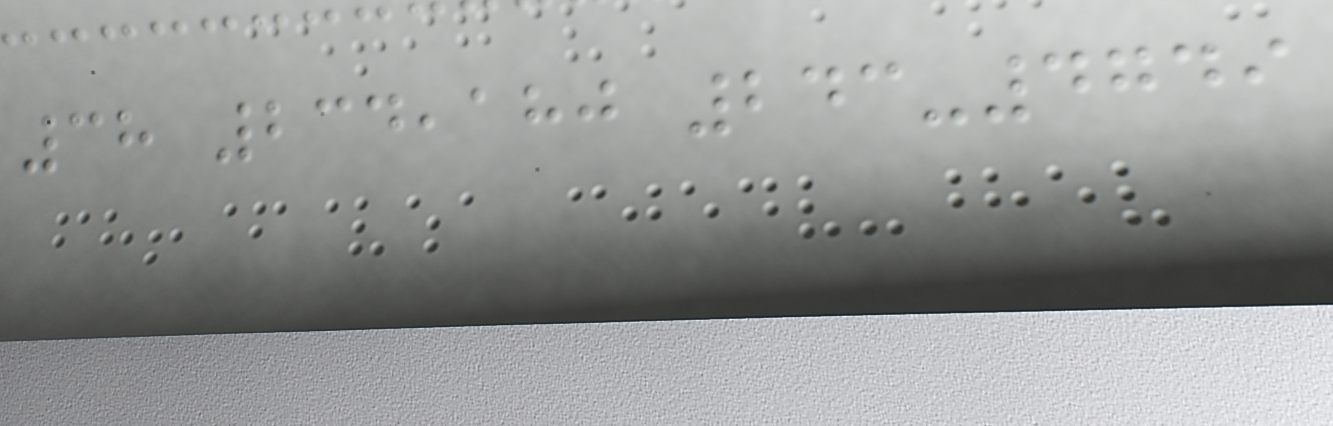38 234,180 243-4749
